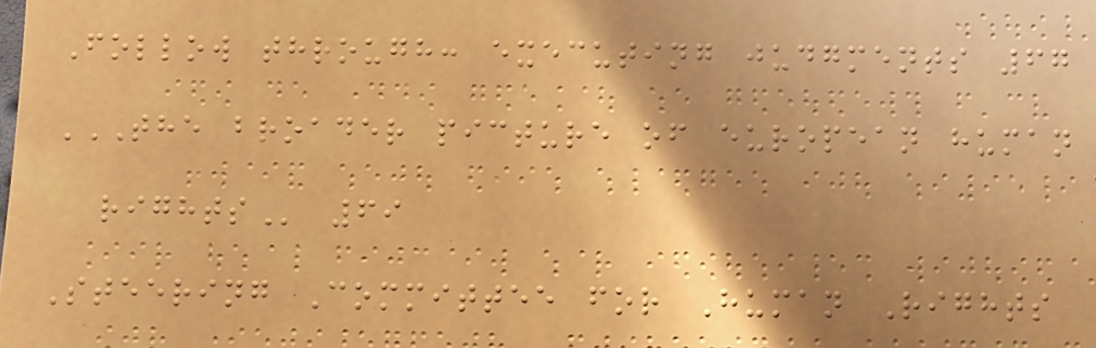Follow through: executing judgments 67
THE BROADER PICTURE OF EUROPEAN HUMAN
RIGHTS 69
Steering Committee for Human Rights
